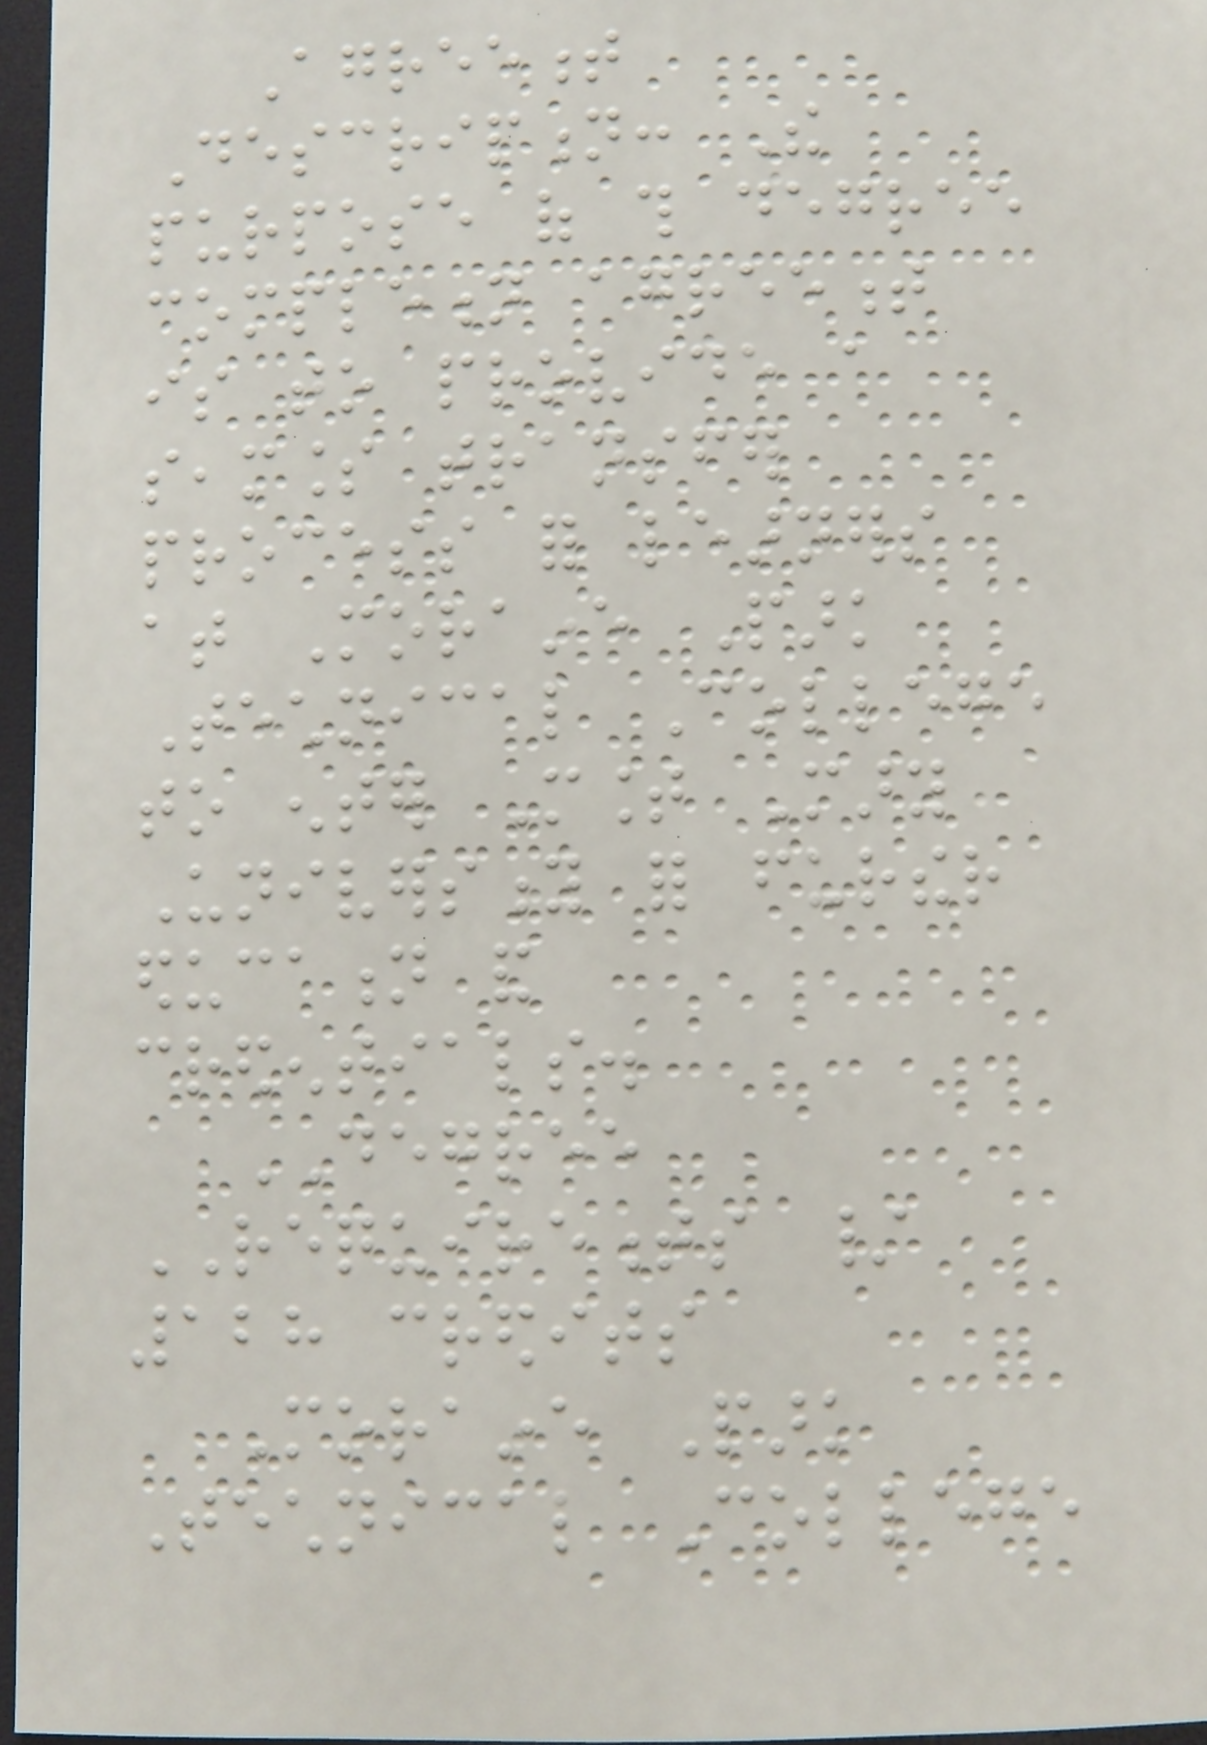Agreement
Description: The
purpose of this degree
completion agreement
is to provide a
seamless transfer
process for learners
at Moraine Park
Technical College
to enter Mount Mary
University for further
education and
credentials.
DEGREE
REQUIREMENTS /
128 credits
Moraine Park
Technical College
